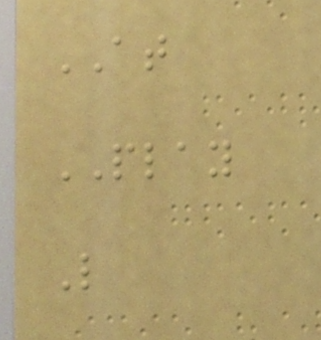AT
PLAY
L
